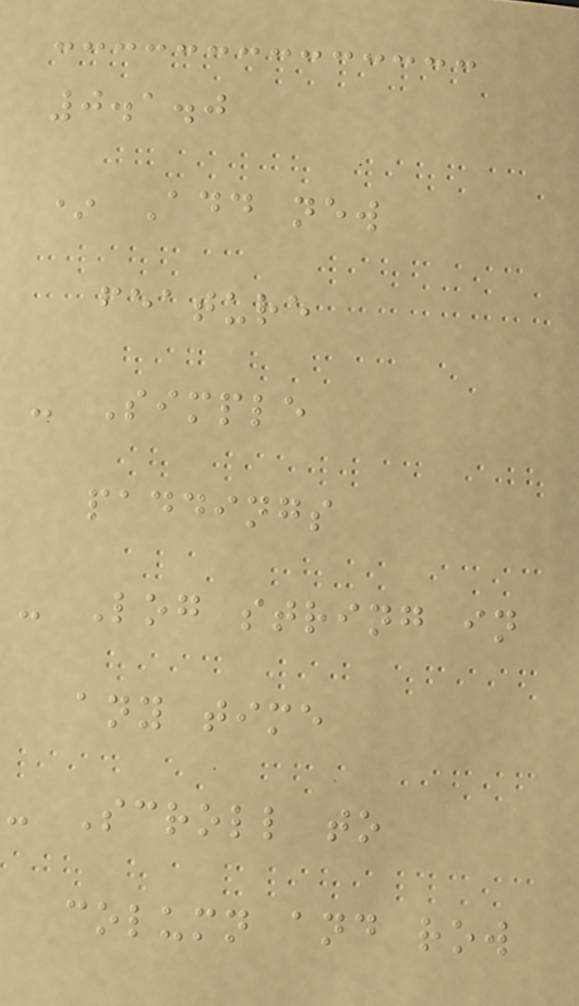0.1.0
* Add new
feature
- Simple
paddings
- Log string in
any time
- Scroll to
column and row
